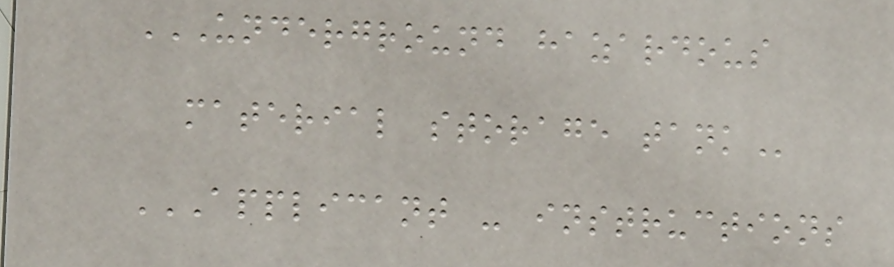UNDERGROUND HAZARDOUS
MATERIAL STORAGE TANK
APPLICANT - INSTRUCTIONS
